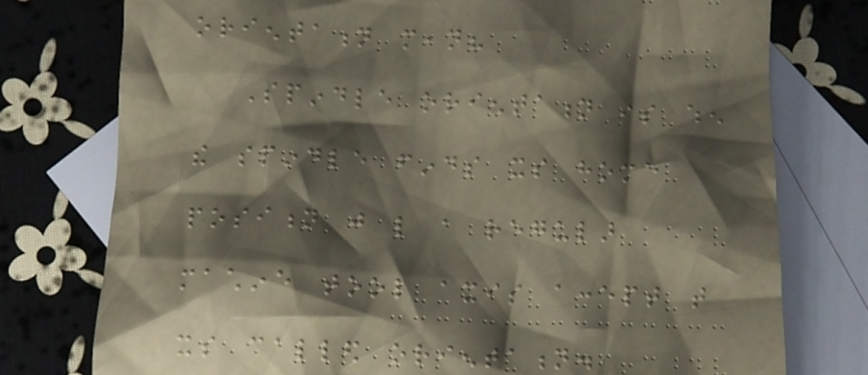orientation mean?
Spindle orientation is when
the spindle finds its home
position just like a regular
machine tool axis accept that
its called orientation.
